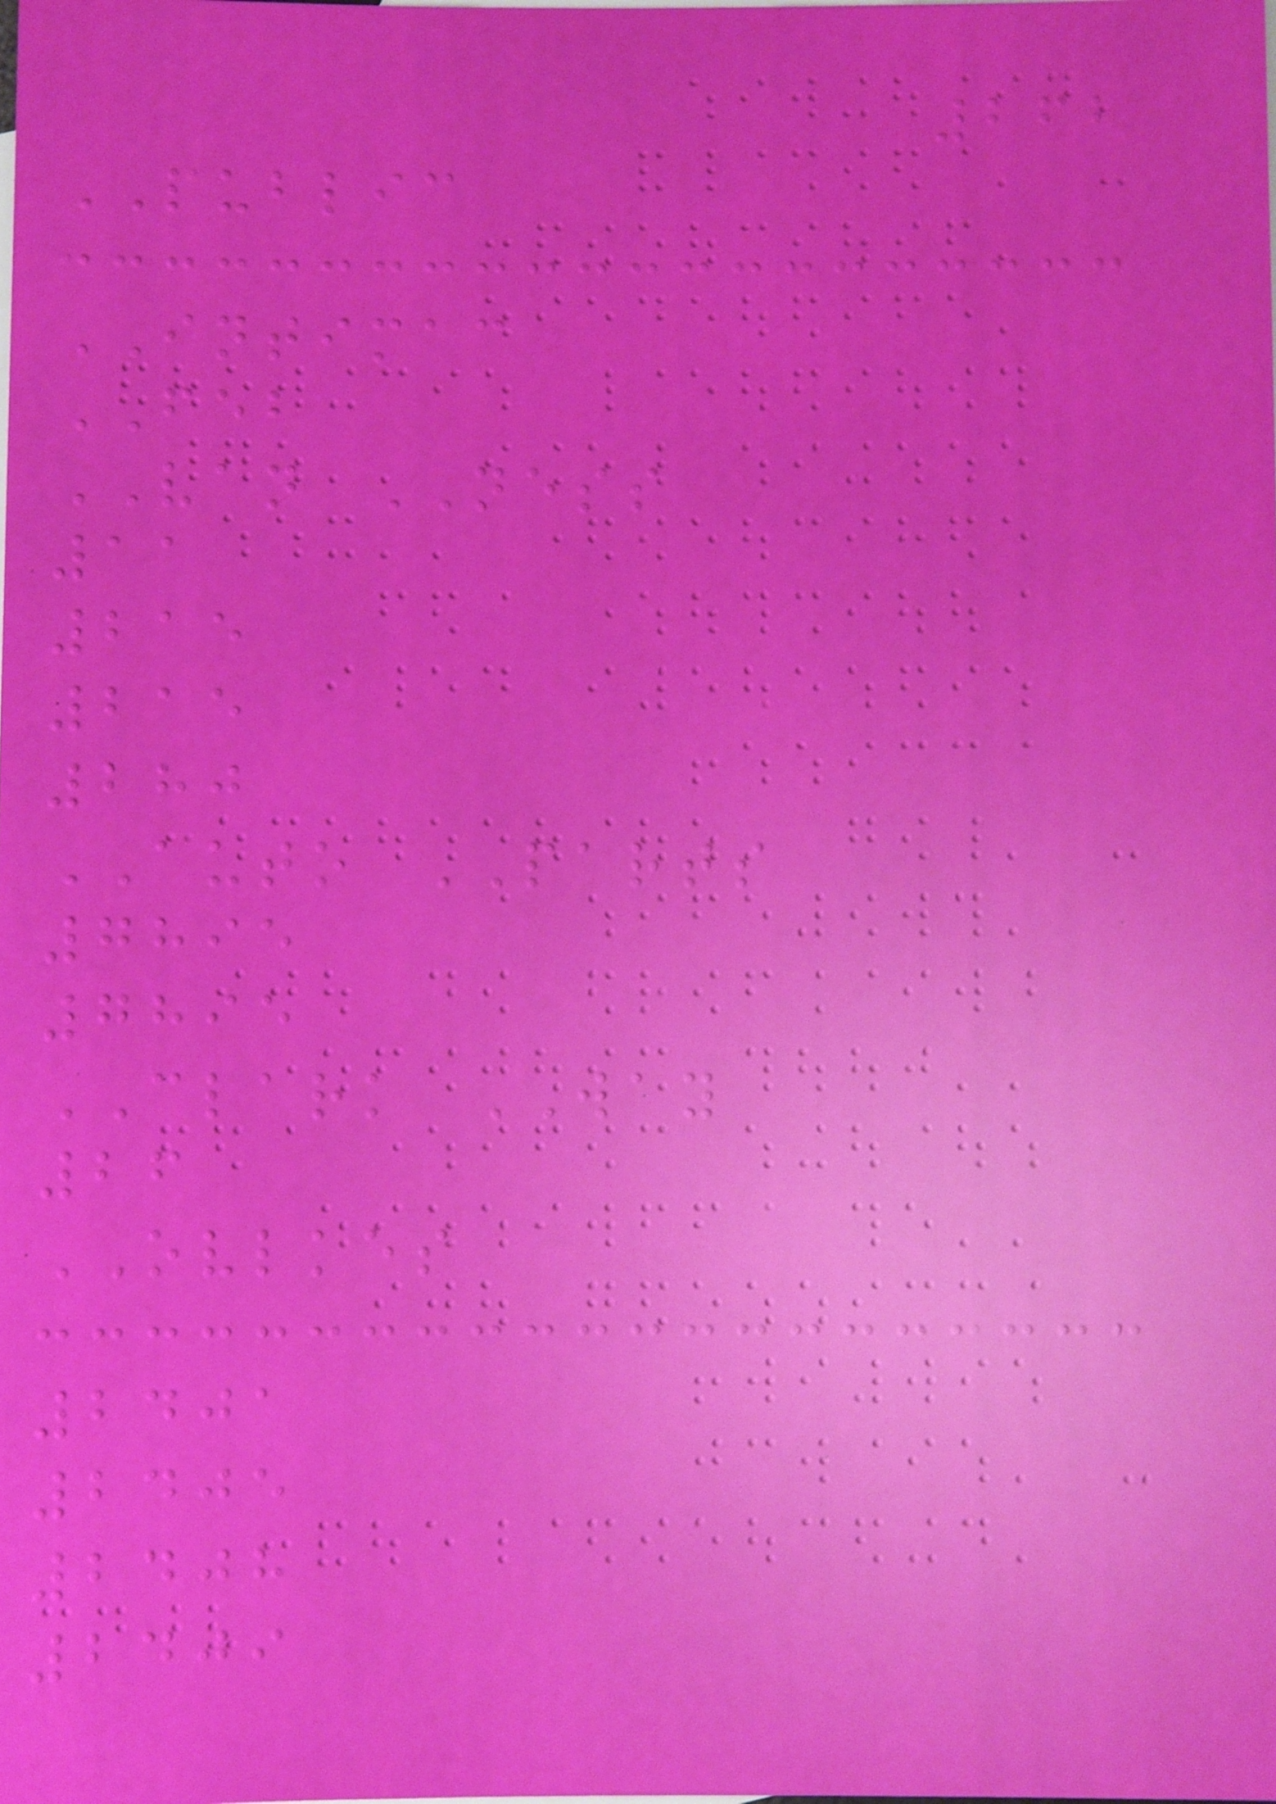262
PUBLIC
INTIMAC
FEB
VAN NESS
11
215
215
280
AUTO PARTS
7895
7895
CLARK WAY
26
OVLKES
2401
2405
2408
2409
